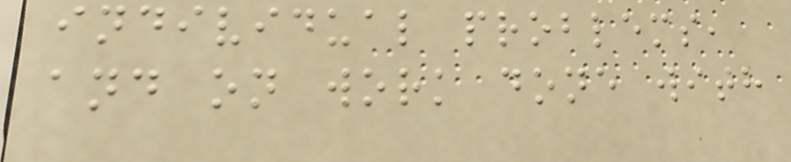individual problems,
and on work done with
